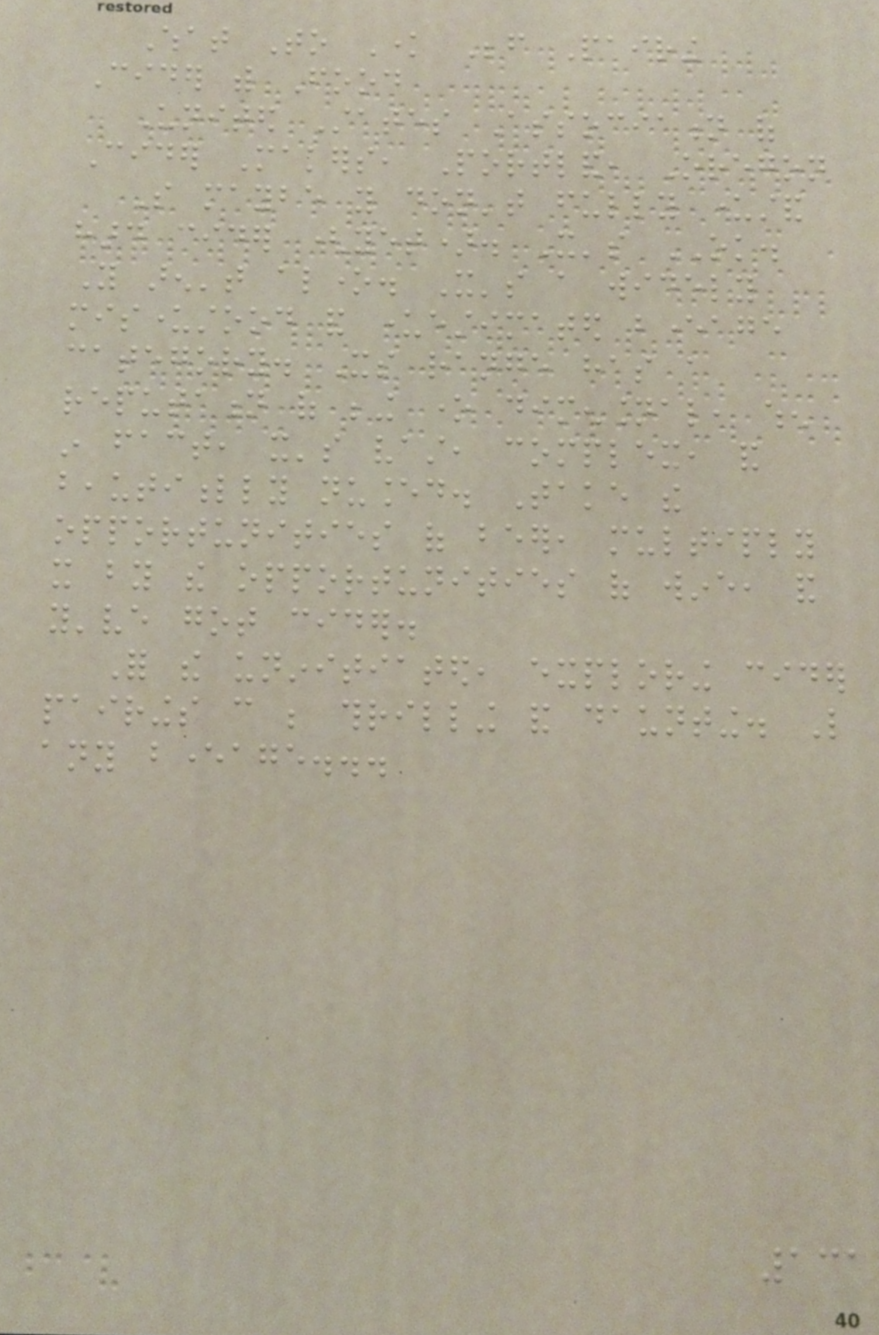What To Know Before Pairing
Cider with Food
United States Association of
Cider Makers, Portland, Oregon
So maybe you don't fully understand
hard cider (yet). It's OK.
You aren't alone. It's a widely
misunderstood and underestimated beverage
category. Its range has a
reputation of being one dimensional, when
in fact, it's vast, complex, and
beautifully nuanced. Take the
opportunities of beer, multiply
it by the opportunities of wine, and
you've got cider.
For the uninitiated, exploring cider
pairings can be thrilling and daunting. Like
any beverage...
131
